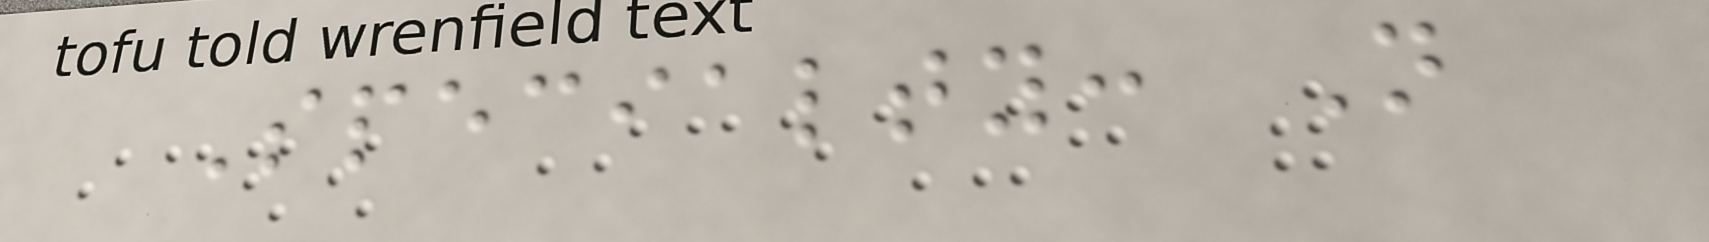Specialty: Not
